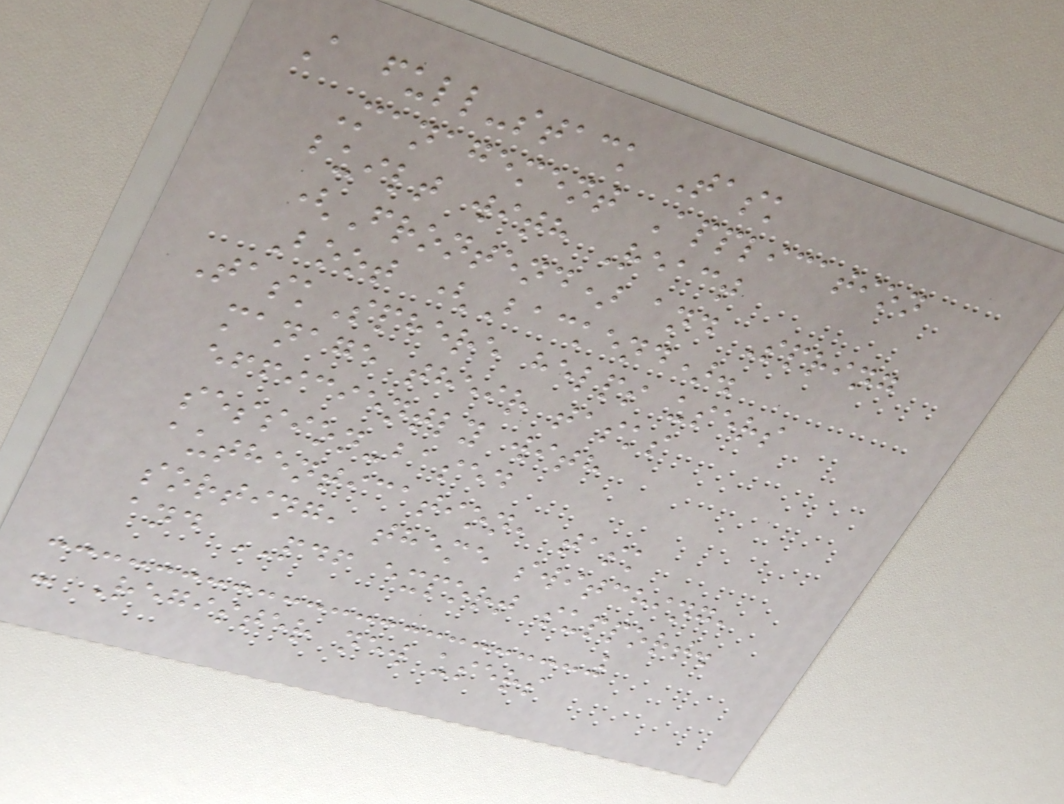A full-stack Task
Management Application
built with React
(Frontend) and Spring
Boot (Backend).
TaskSphere helps users
manage their tasks
efficiently with
session-based
authentication, task
sorting, theme switching,
and PDF export support.
- Register new users
